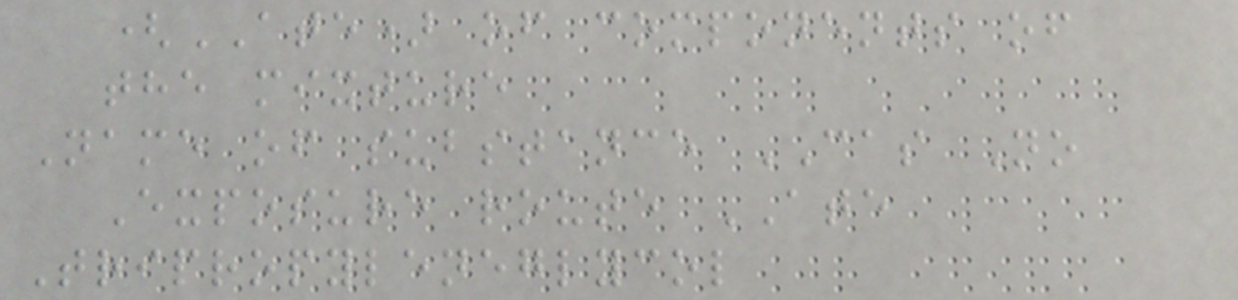(ATE) of components of
the mixture
Name of substance CAS No
Exposure route ATE
Tripropyleneglycol
